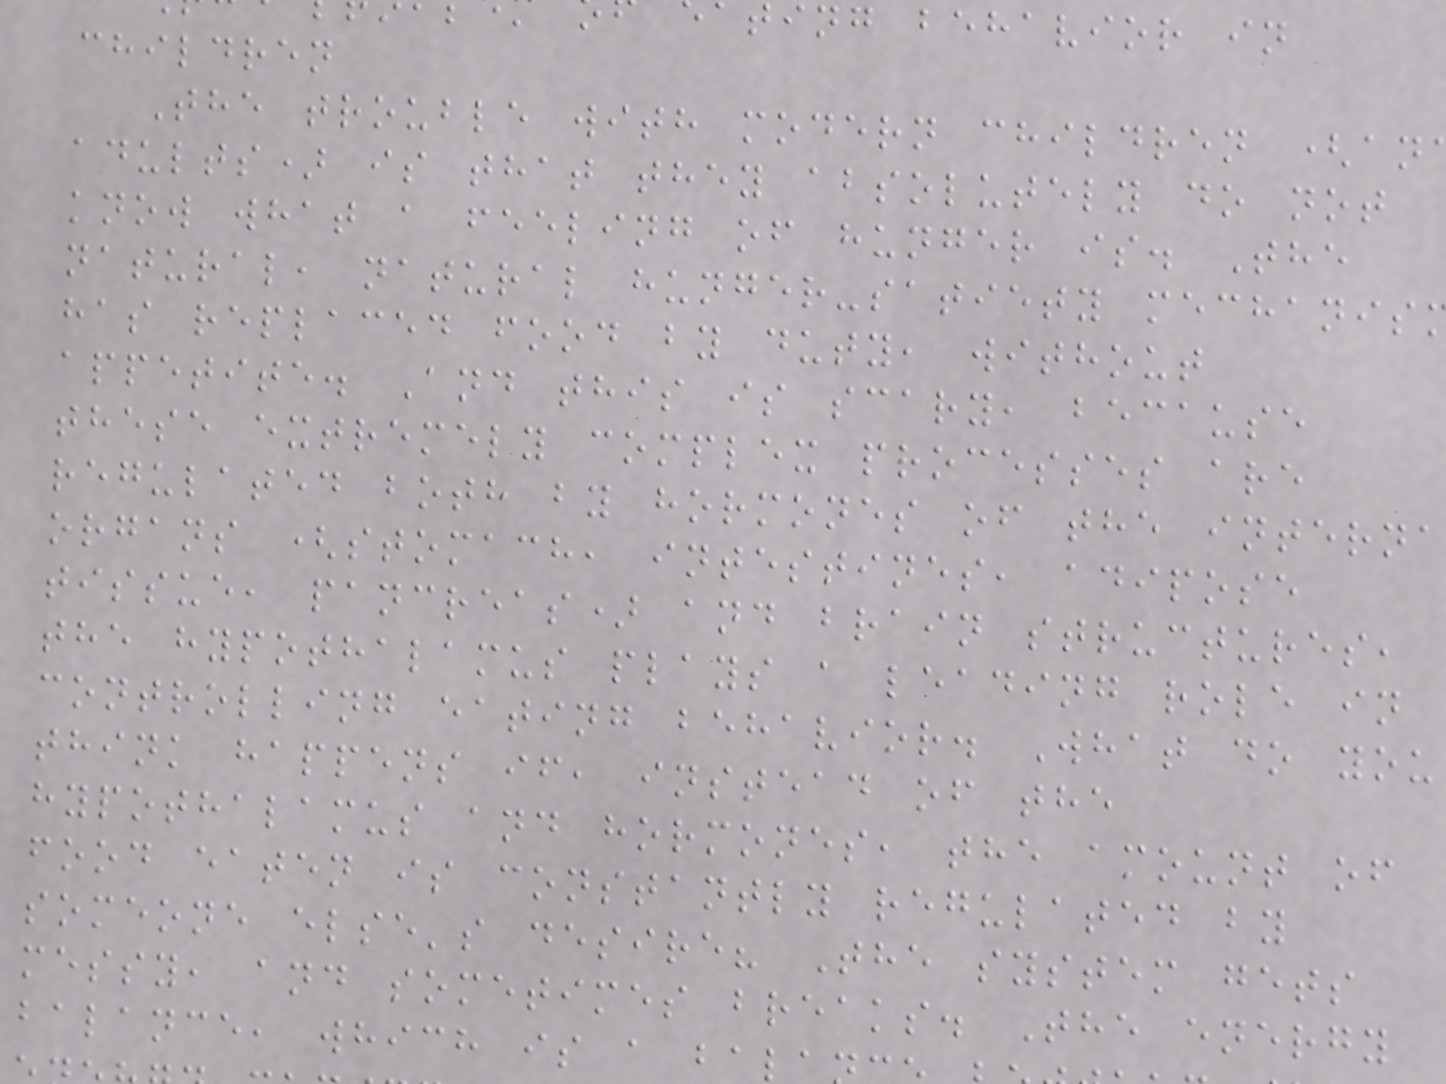ting behavior in
children
The trouble with modern children (an
adults) is that they absolutely do not
know what a feeling of hunger is. The
natural, natural hunger-satiety mechanis
has replaced food by duty, without
appetite. And this is scary, because
these extremely complex processes are
regulated both by hormones of the interna
organs (stomach, intestines, adipose
tissue, pancreas) and brain structures,
the hypothalamus plays a leading role in
controlling eating behavior. What do you
think happens if, instead of the
hypothalamus and hormones, the amount of
food eaten is constantly regulated by
someone else's desire? The system gets
messy, and sometimes breaks. The energy
balance, which is a ba
